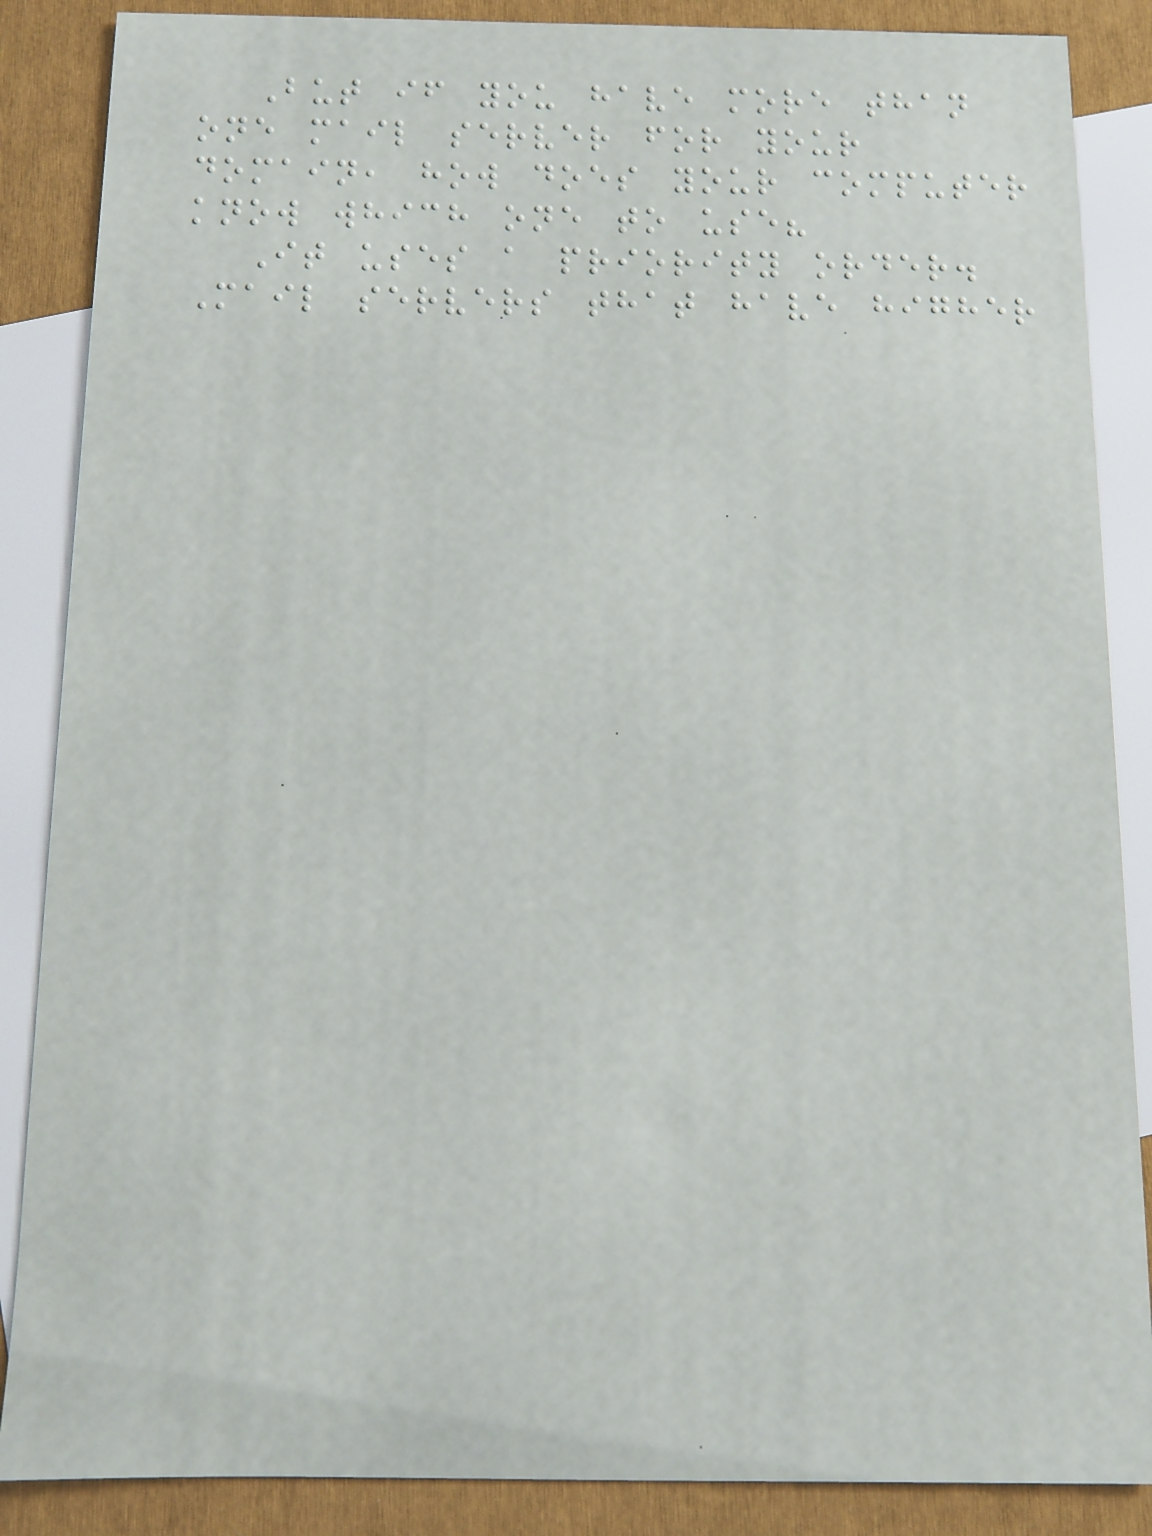But if you have more than
one mail server for your
domain, how does your computer
know which one to use?
It uses a priority order.
Mail servers that have higher
